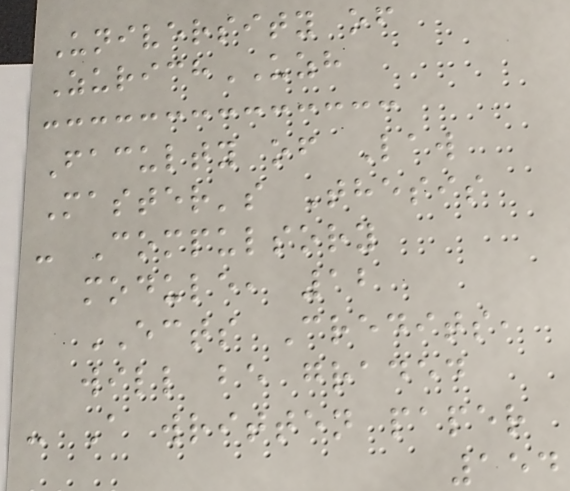University of
ZurichUZH
Faculty of Law
Master's Thesis
- Compulsory
module, 12
ECTS Credits,
will be graded
- A written paper
154
